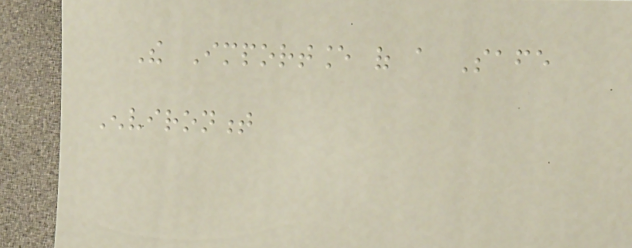The Importance of a Safe
Environment
